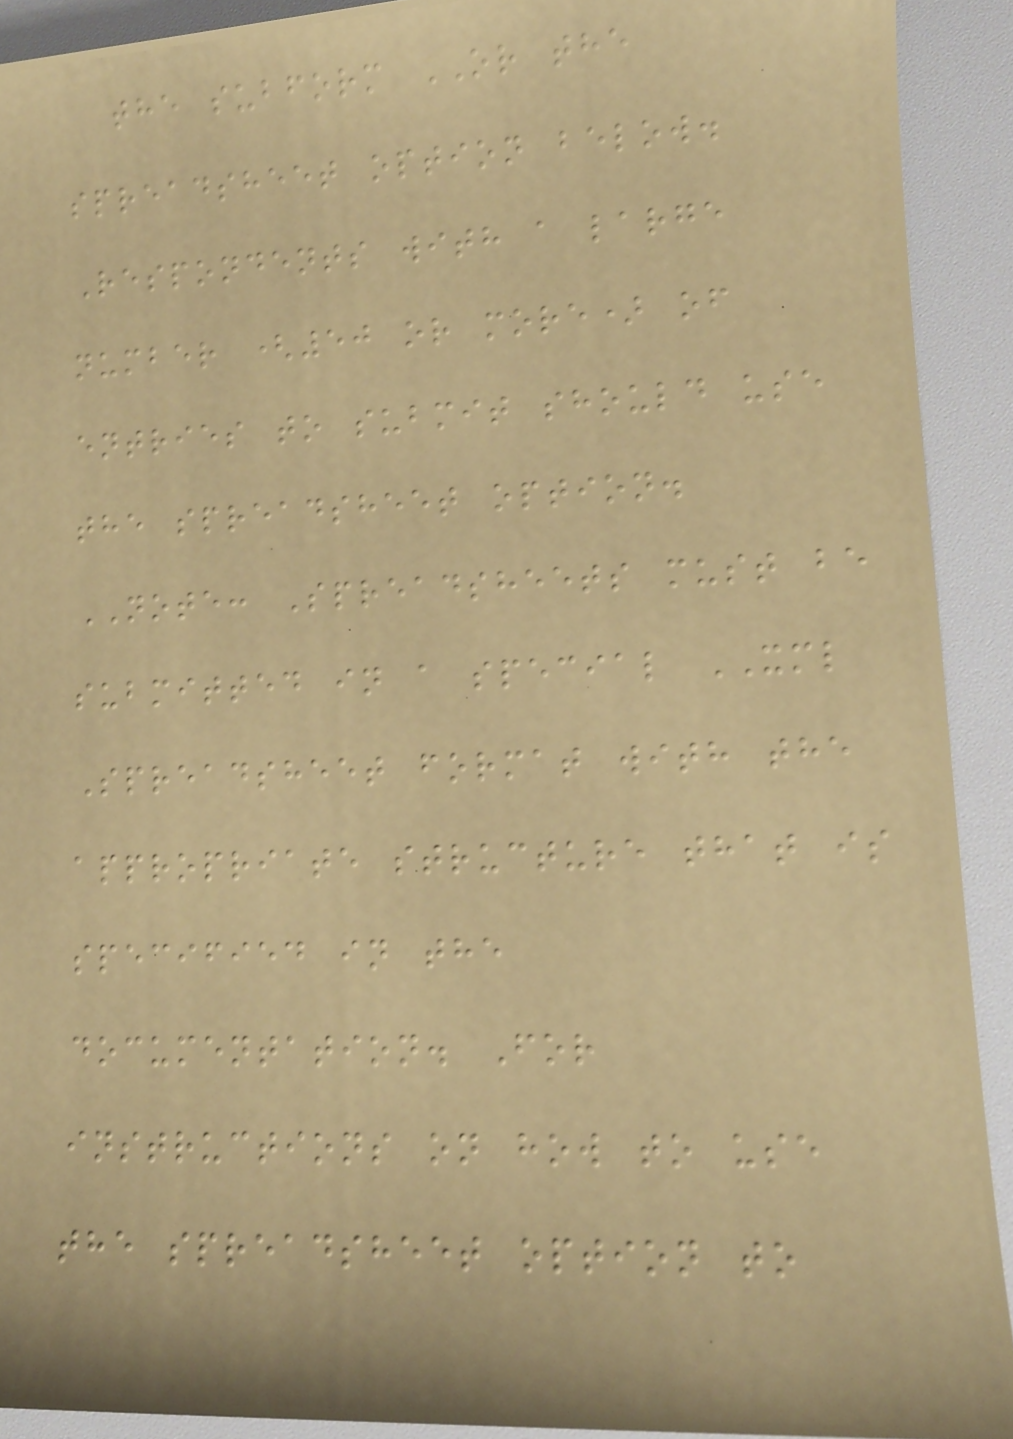the subform OR the
spreadsheet option below.
Respondents with a large
number (50 or more) of
entries to submit should use
the spreadsheet option.
NOTE: Spreadsheets must be
submitted in a special XML
Spreadsheet format with the
appropriate structure that is
specified in the
documentation. For
instructions on how to use
the spreadsheet option to
